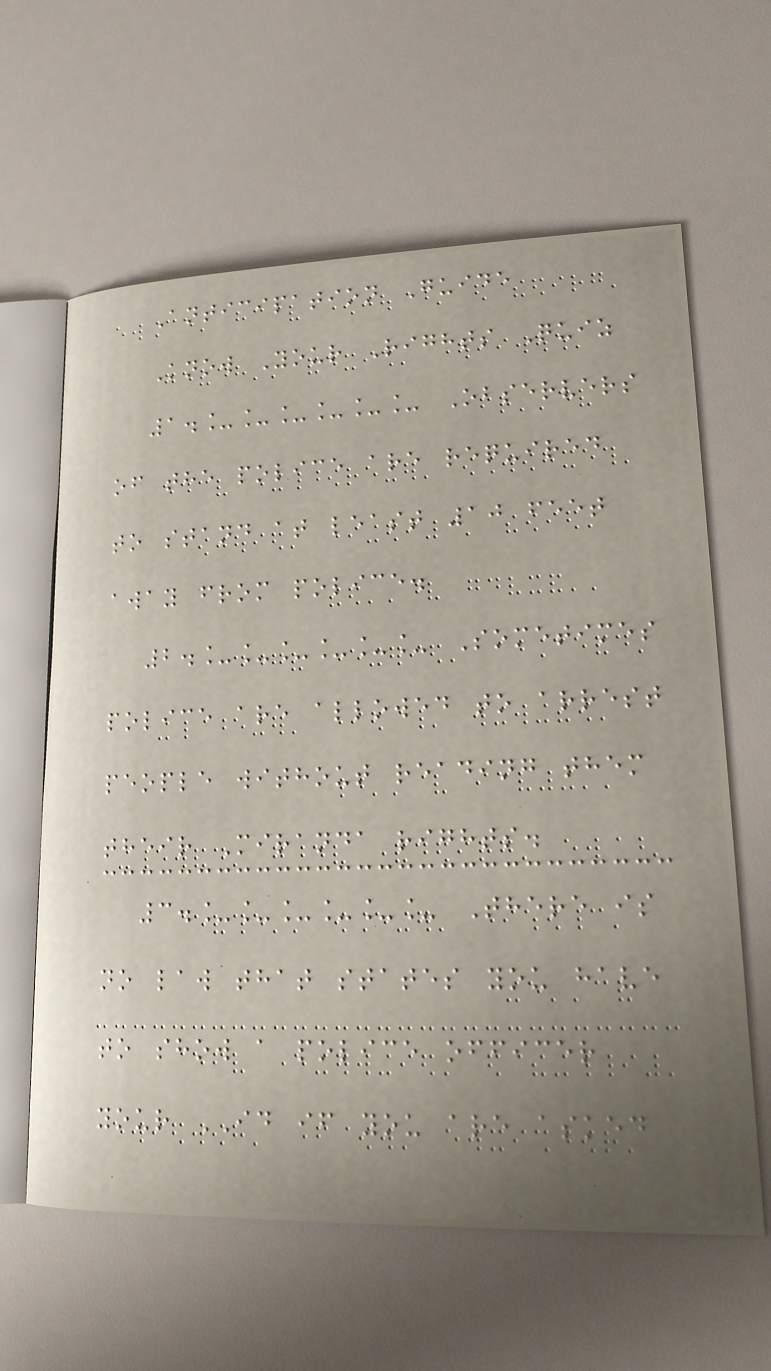Anticipation Guide
Know Your Rights Quiz
1.______ Observers
of the police are required
to stand at least 10 feet
away from police.
2.______ Sometimes
police are allowed to arrest
people without reading them
their Miranda rights.
3.______ There is
no law that states you have
to show a police officer
your ID if you are asked
